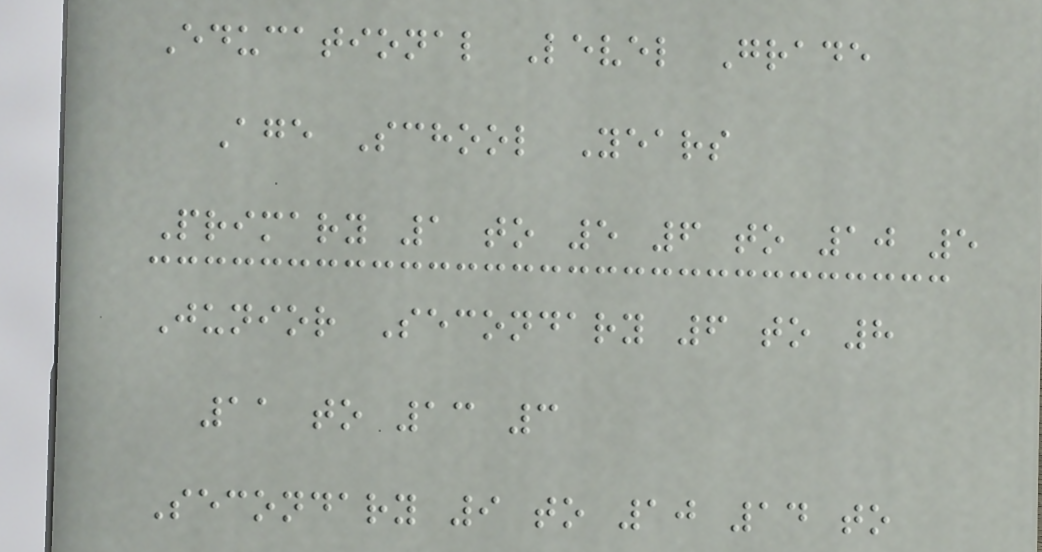Educational Level Grade
Age School Years
Primary 1 to 5 6 to 10 5
Junior Secondary 6 to 8
11 to 13 3
Secondary 9 to 10 14 to
